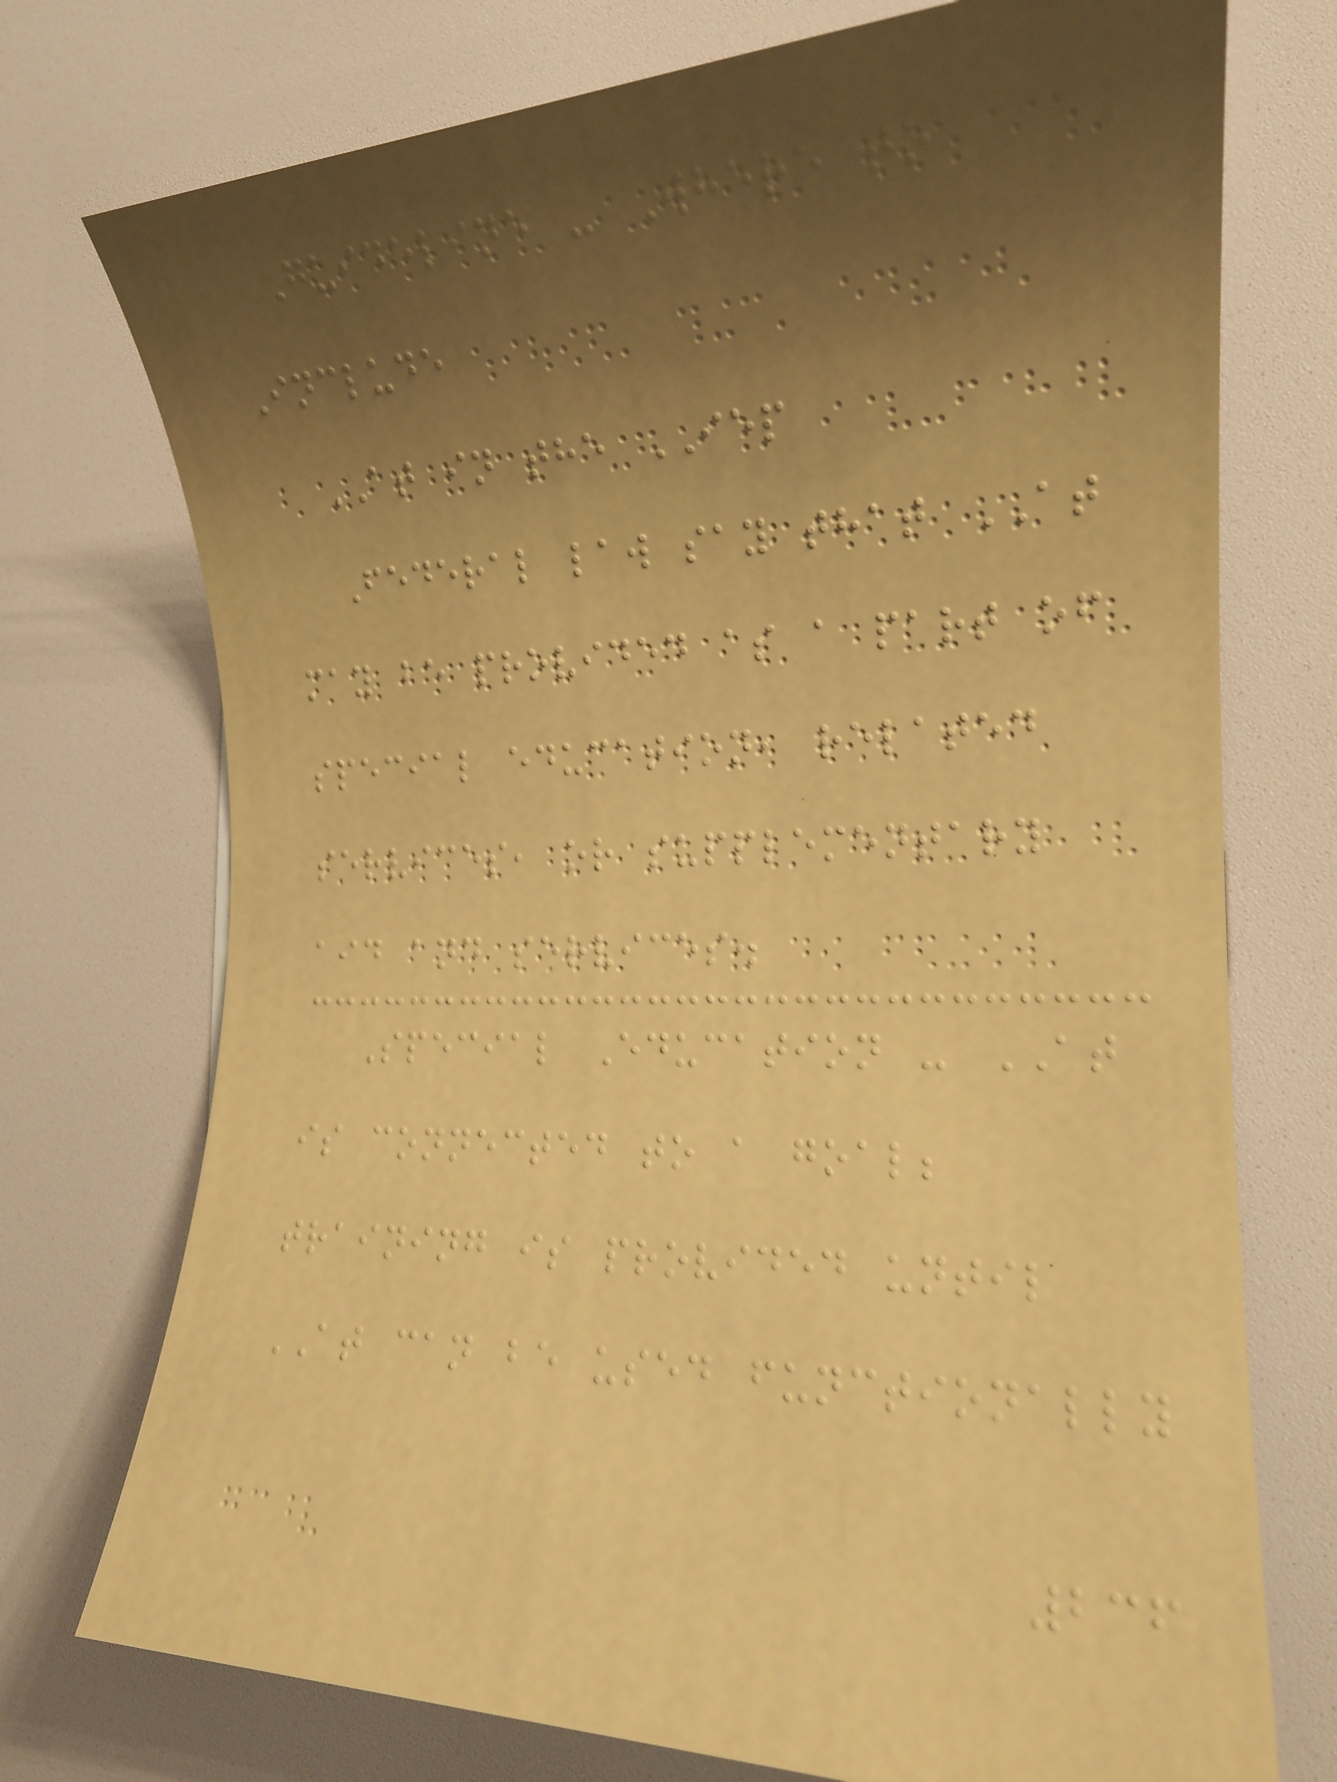Guideline - Where to
Include
AT in the IEP
Federal law say that AT
may be provided as a part of
special education, related
services, or supplementary
aid and services.
Special Education - AT
is connected to a goal;
training is provided until
AT can be used functionally
236
